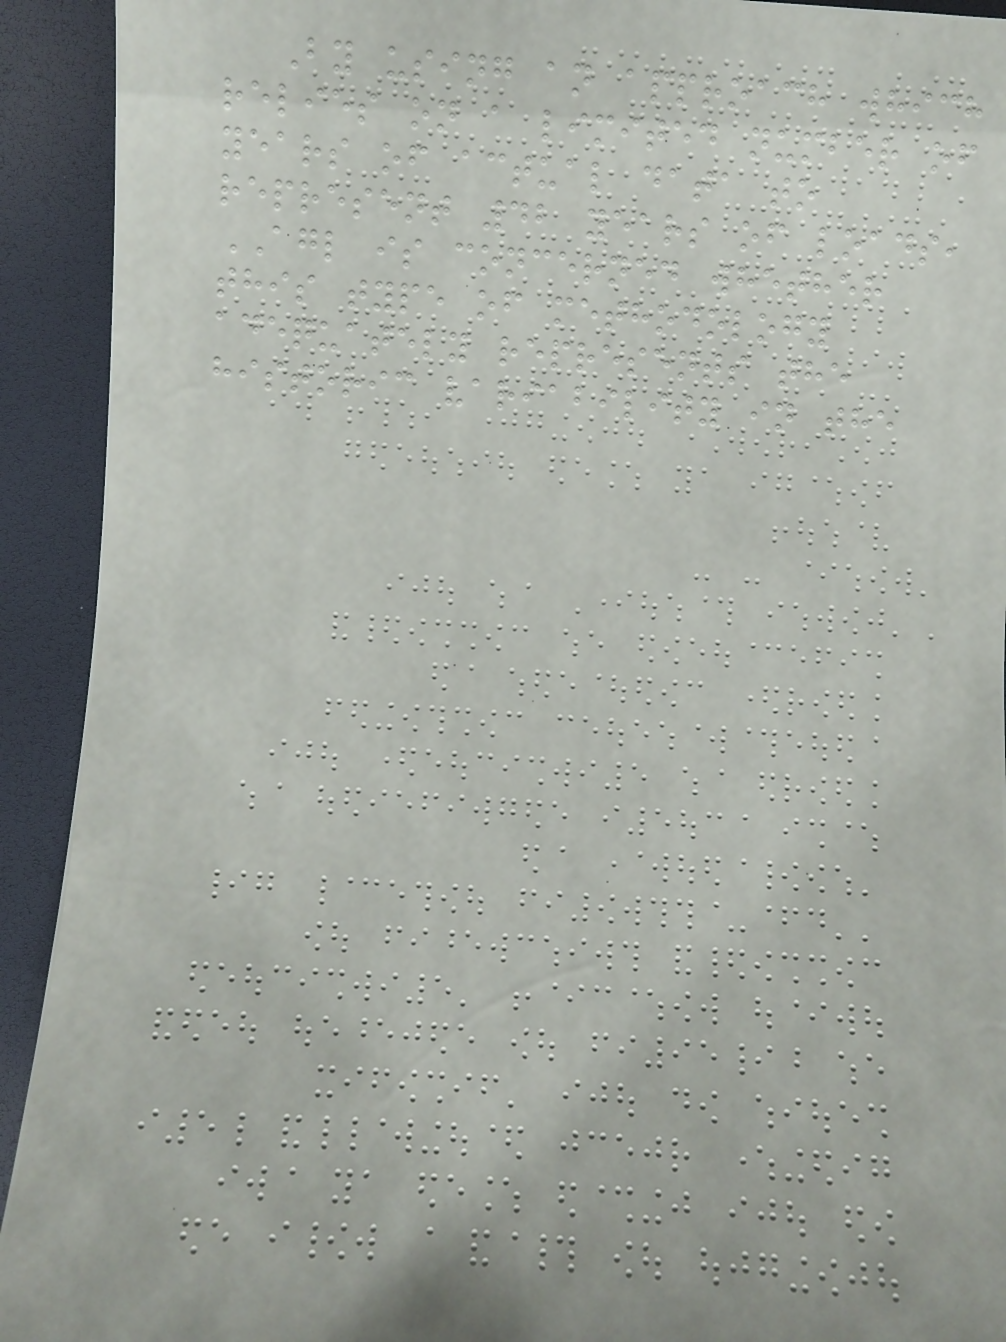By using an approach which
relies on a limited number of
years of actual data to
represent 42 years of loads,
AGL is concerned whether
this type of methodology
adequately represents the
historic variability in the
